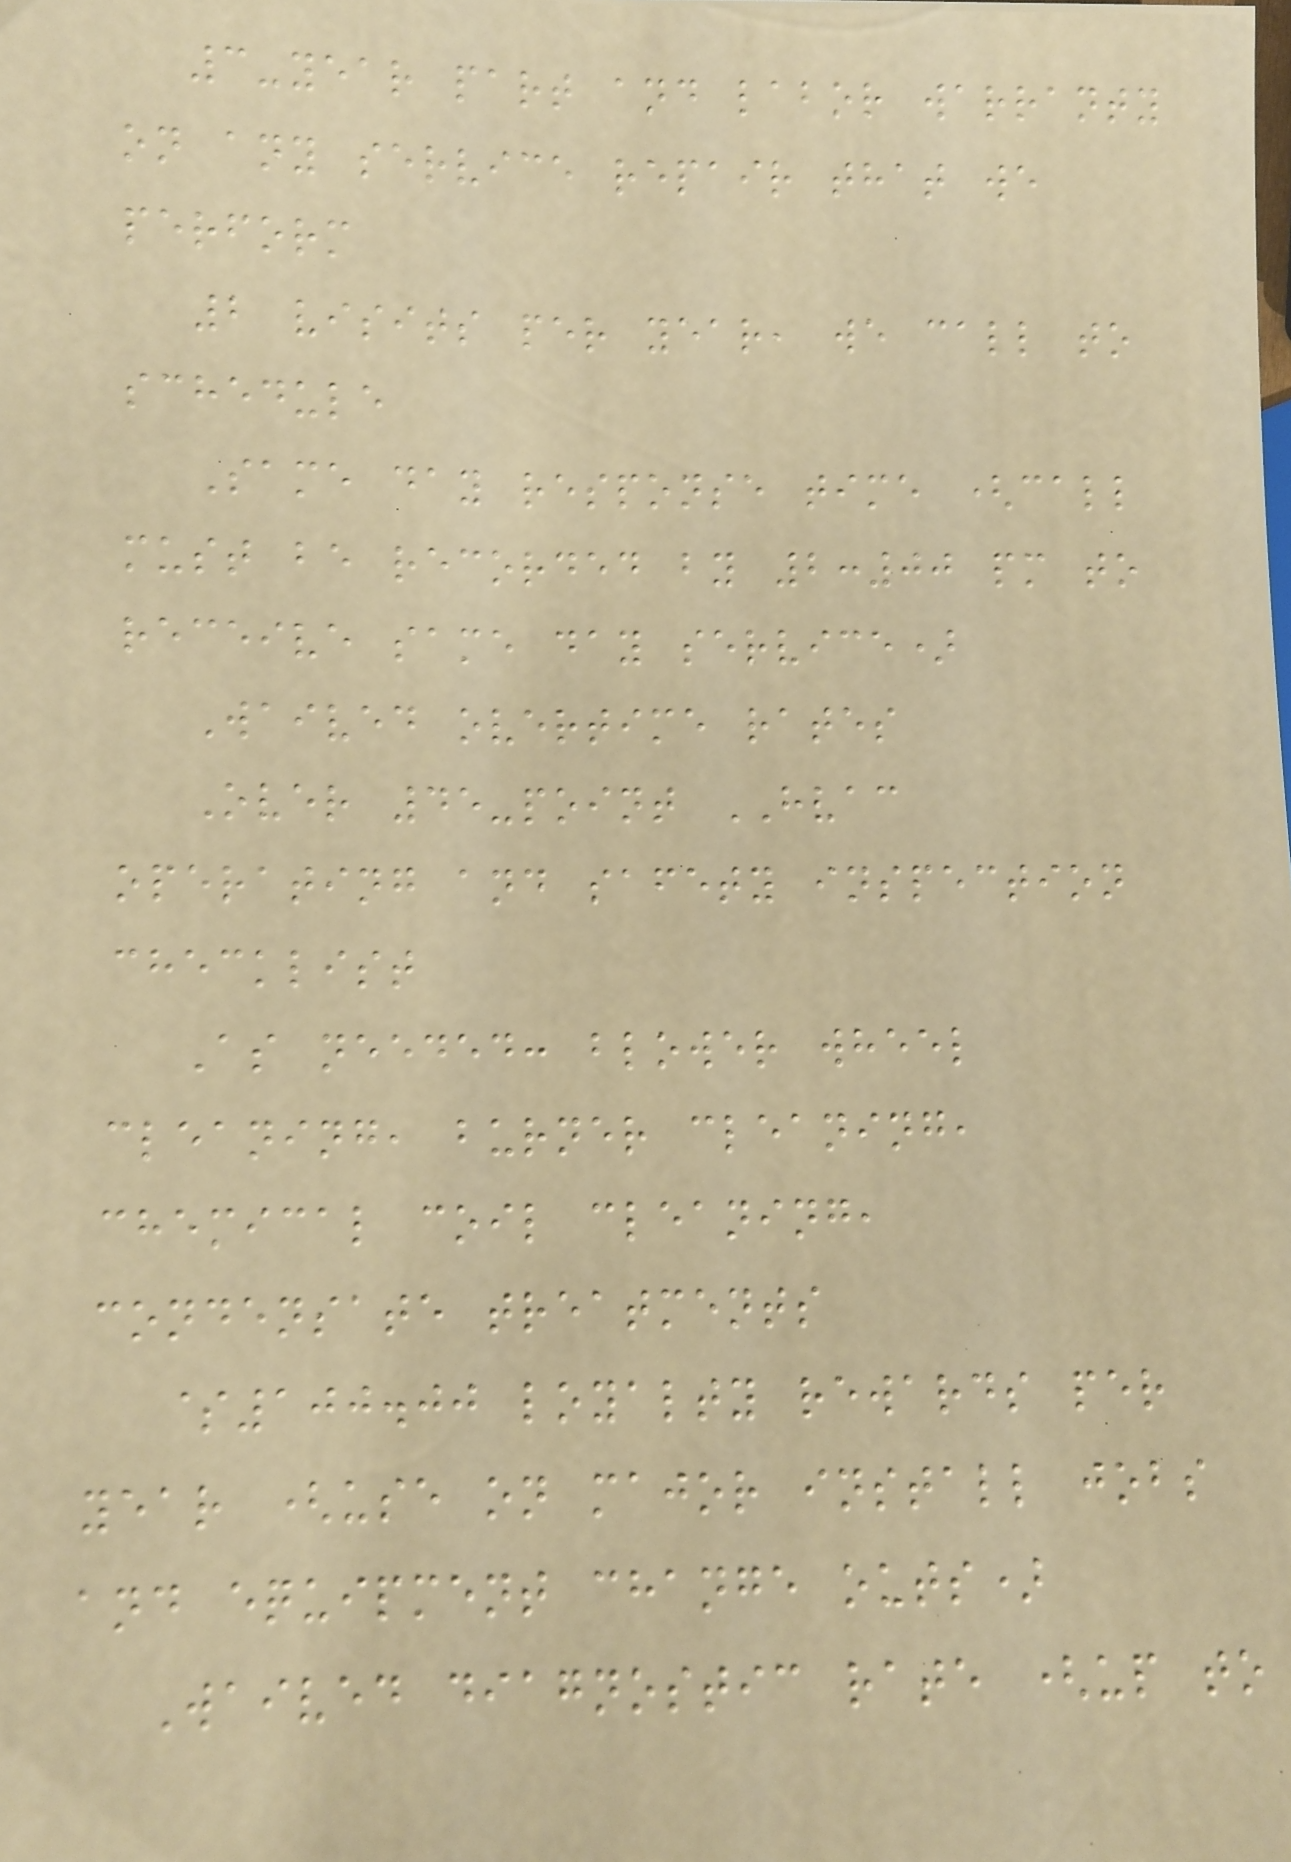3-year part and labor warranty
on any service repair that we
perform
2 visits per year, we call to
schedule
Same day response time (call
must be recorded by 2:00 pm to
receive same day service)
Waived overtime rates
Over 45-point HVAC
operating and safety inspection
checklist
As needed: blower wheel
cleaning, burner cleaning,
chemical coil cleaning,
condensate treatments
$100.00 loyalty rewards per
year (use on major install jobs
and equipment change outs)
Waived diagnostic rate (up to
